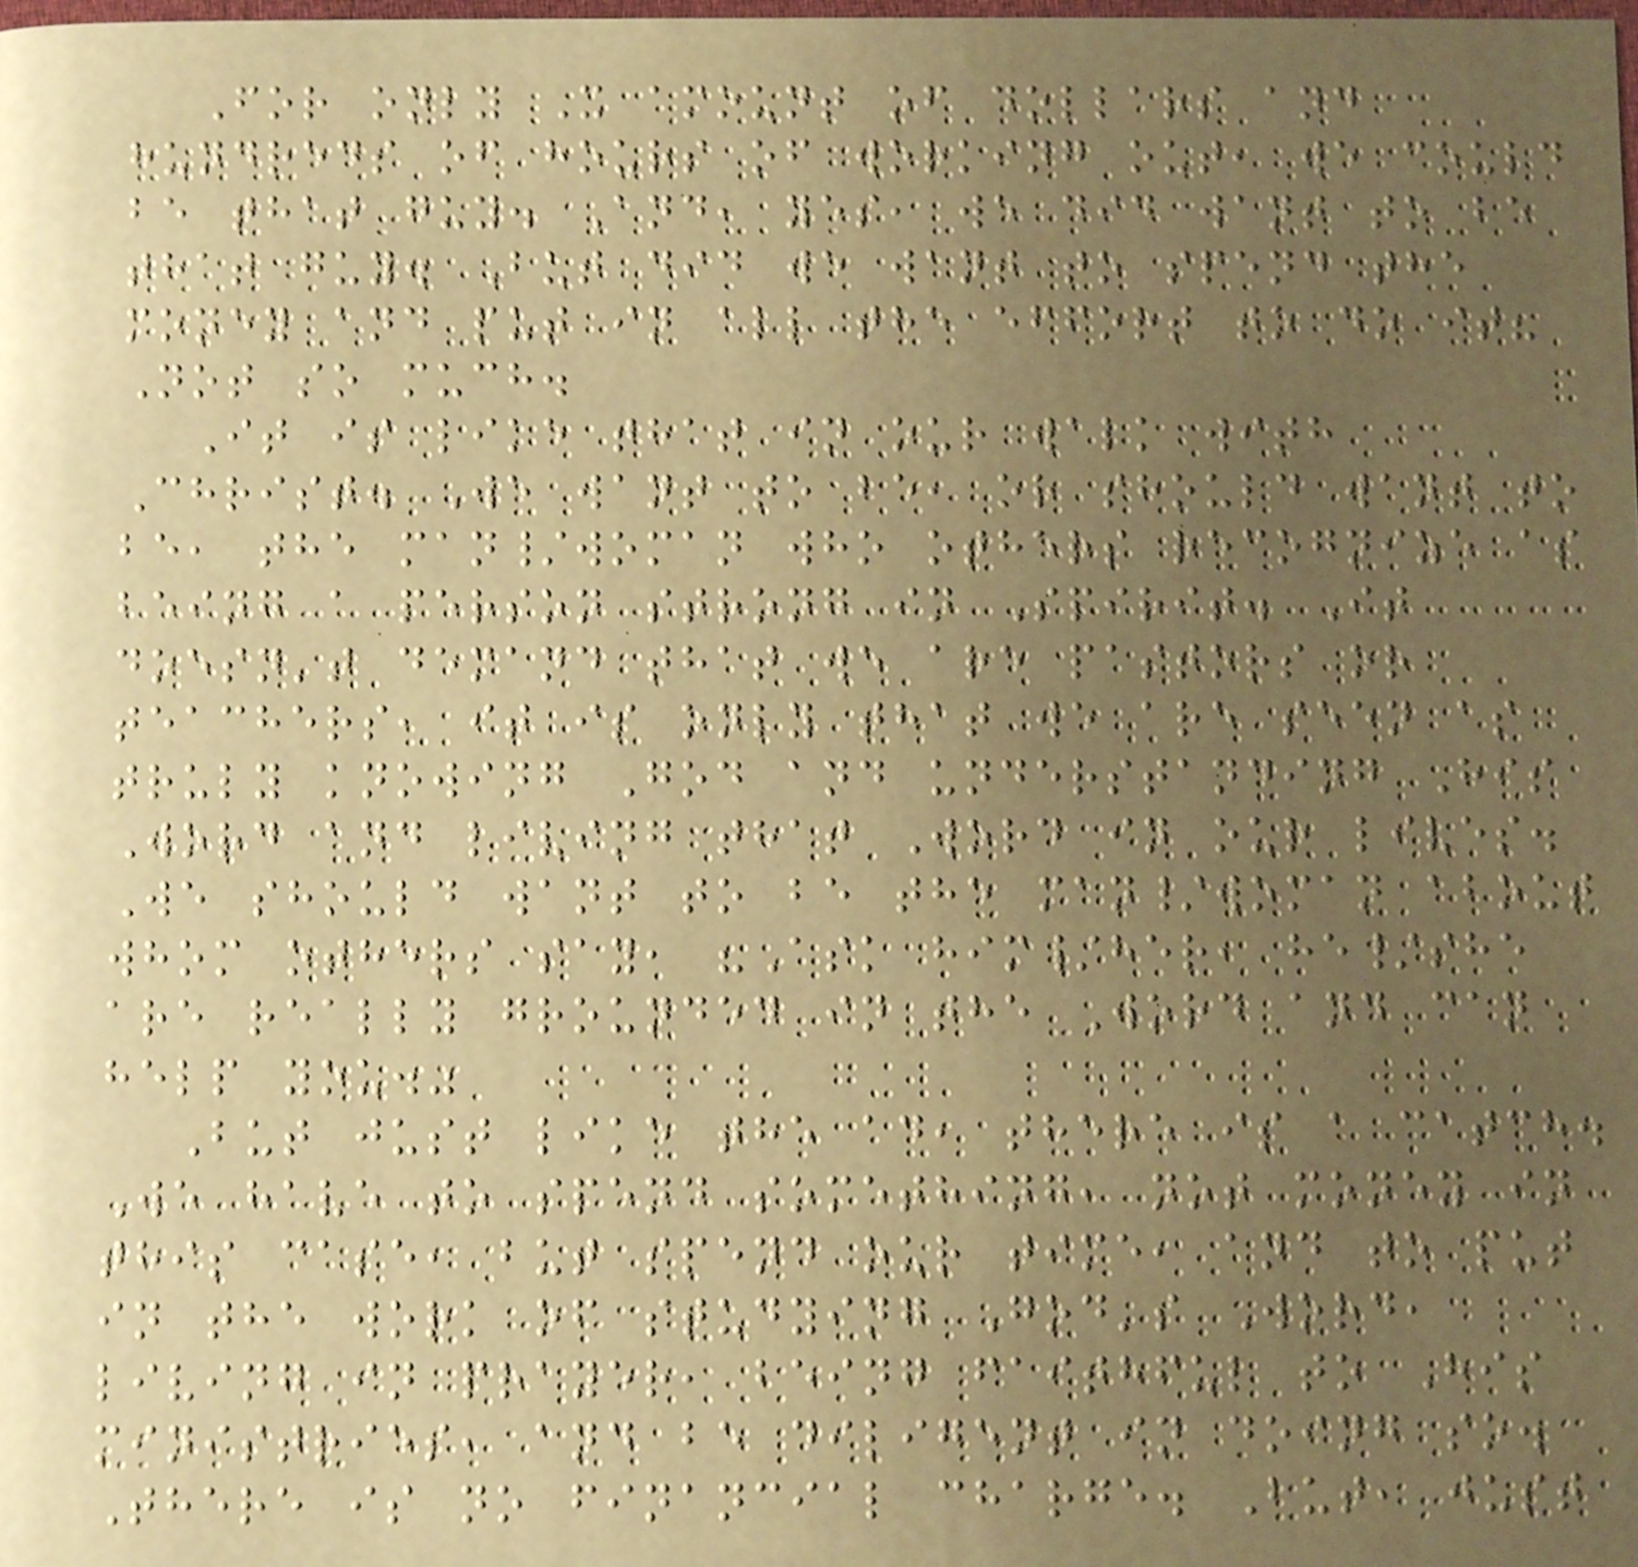For only X amount of dollars and
hundreds of hours of working out, we could
be that guy. And, yes, we did want to be
that guy. But did we want to spend the
money and put in all the effort to do it?
Not so much.
It is like that in our walk with
Christ. We want to be, or should want to
be, the man/woman who others recognize as
being a person strong in Spirit. It
doesn't demand that we are pastors or
teachers, it is only that we are seen as
truly knowing God and understanding His
Word and living that Word in our lives.
We should want to be the man/woman about
whom others say, "Ask him/her, he/she
are really grounded in the Word and can
help you."
But just like the ad, there is a catch.
We have to spend something, not money in
this case, but spend our time, and to put
in the work of studying God's Word,
living in prayer, being faithful to His
ministries, and be diligent in doing so.
There is no financial charge. But, just
